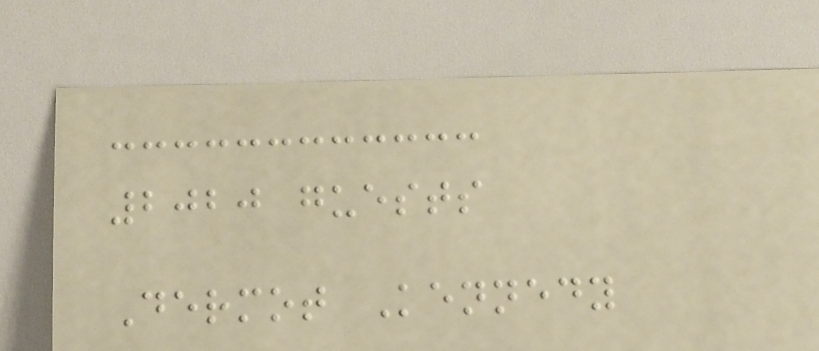2020 guests
Dermot Kennedy
